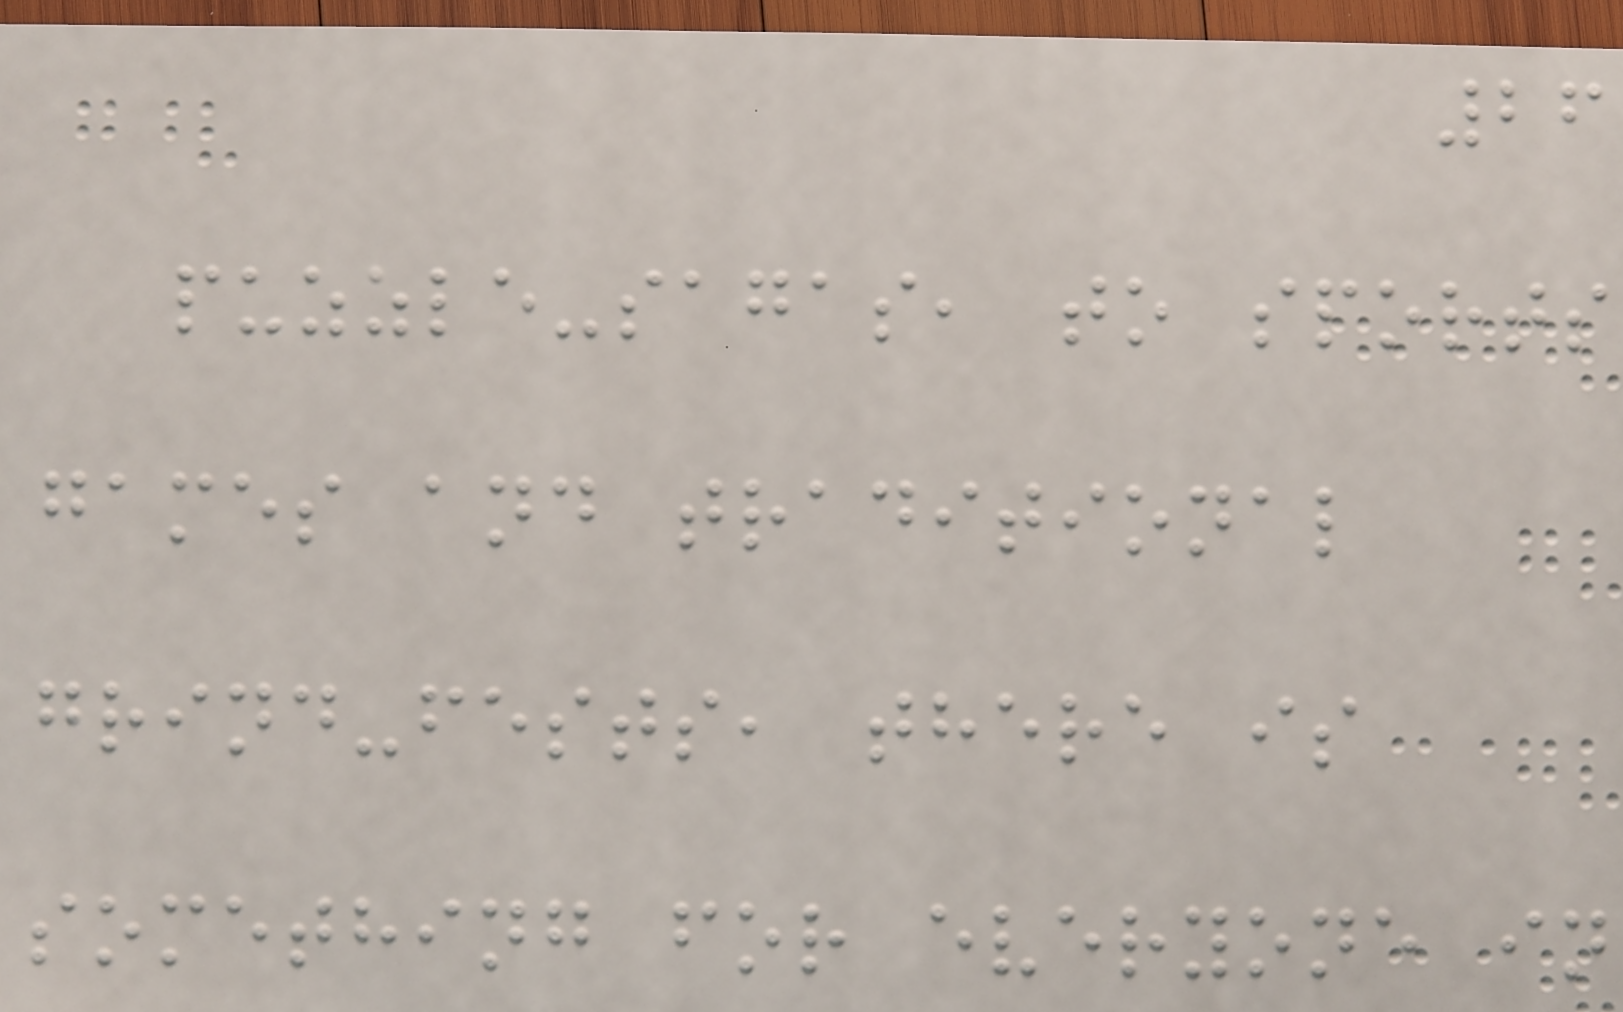26
puzzle-sagas, to sports
games and traditional
grind-fests, there is
something for everyone in
